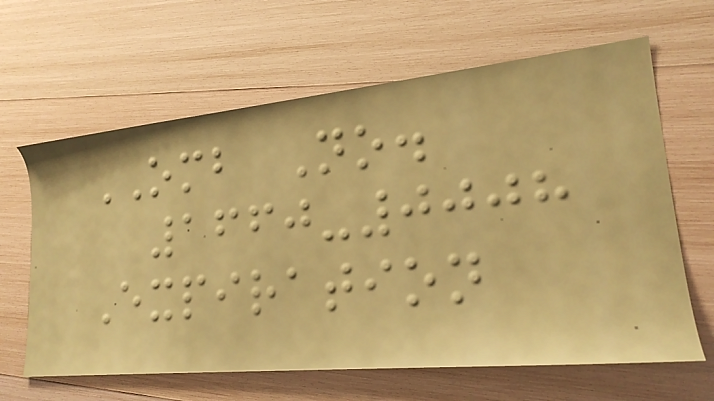OMB No.
1660-0008
Expiration
